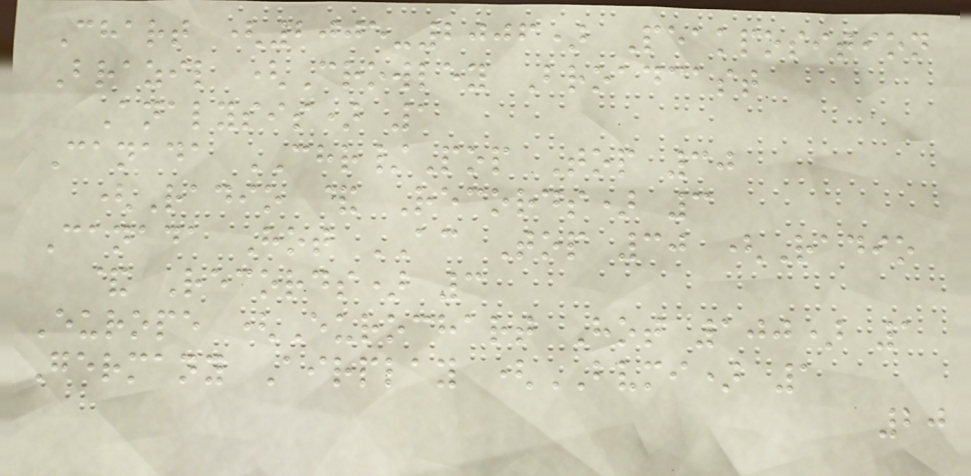Chart (2005-2006) Peakposition
Brazil (Crowley Broadcast
Analysis) 1
Canada CHR/Pop Top 30
(Radio & Records) 3
Canada Hot AC Top 30 (Radio
& Records) 3
Europe (Eurochart Hot 100) 1
Germany Airplay (BVMI) 1
20
